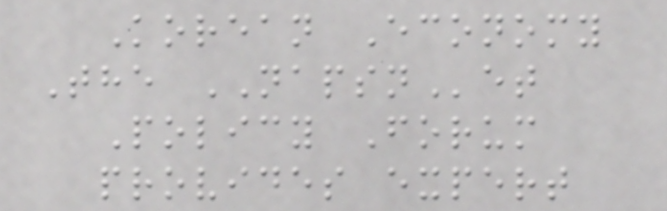Korean Economy
The NAPSNet
Policy Forum
provides expert
